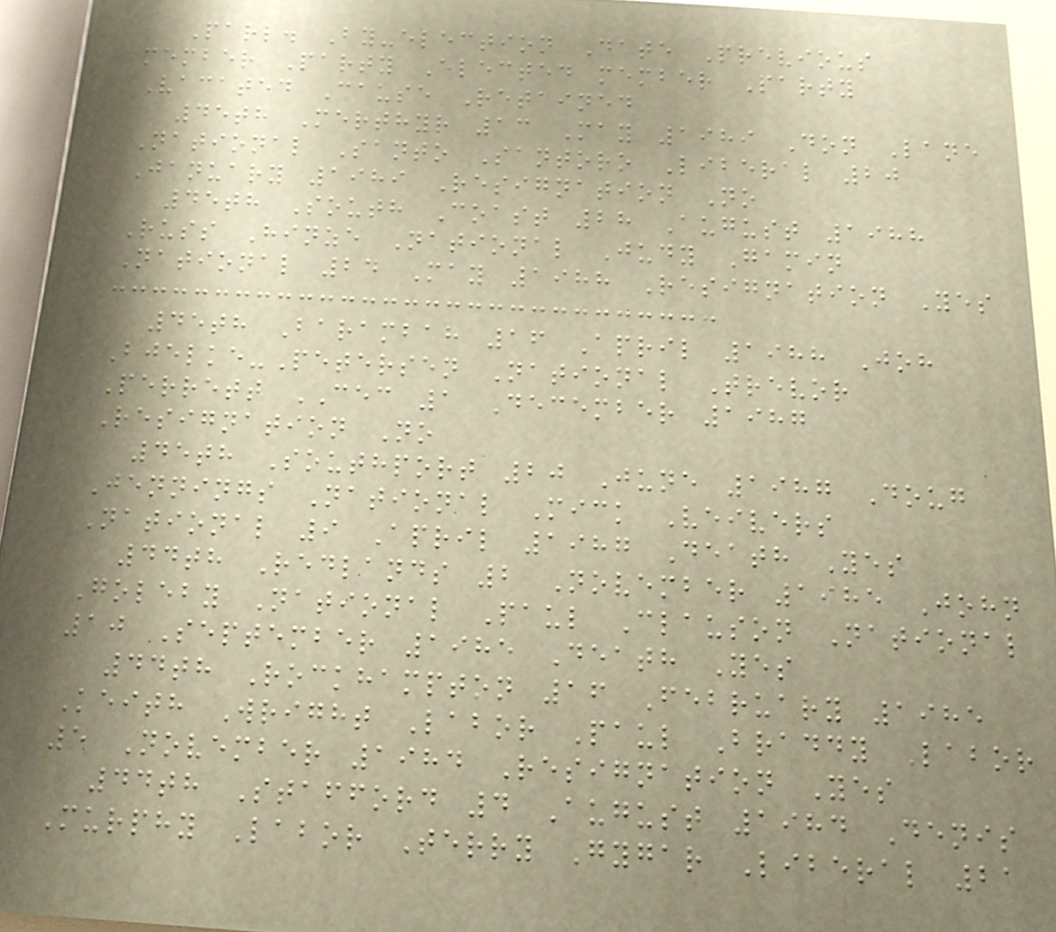Parl. By-election Date Previous
member Party Elected member Party
Vacated Cause Retained
45th Merthyr 13 May 1989 Don Lane
National Santo Santoro Liberal 20
January 1989 Resignation No
45th South Coast 28 August 1988
Russ Hinze National Judy Gamin
National 24 May 1988 Resignation Yes
45th Barambah 16 April 1988 Joh
Bjelke-Petersen National Trevor
Perrett CEC 1 December 1987
Resignation No
45th Southport 20 June 1987 Doug
Jennings National Mick Veivers
National 9 April 1987 Death Yes
44th Redlands 2 November 1985 John
Goleby National Paul Clauson National
10 September 1985 Death Yes
44th Rockhampton 16 February 1985
Keith Wright Labor Paul Braddy Labor
5 November 1984 Resignation Yes
44th Stafford 4 August 1984 Denis
Murphy Labor Terry Gygar Liberal 21
